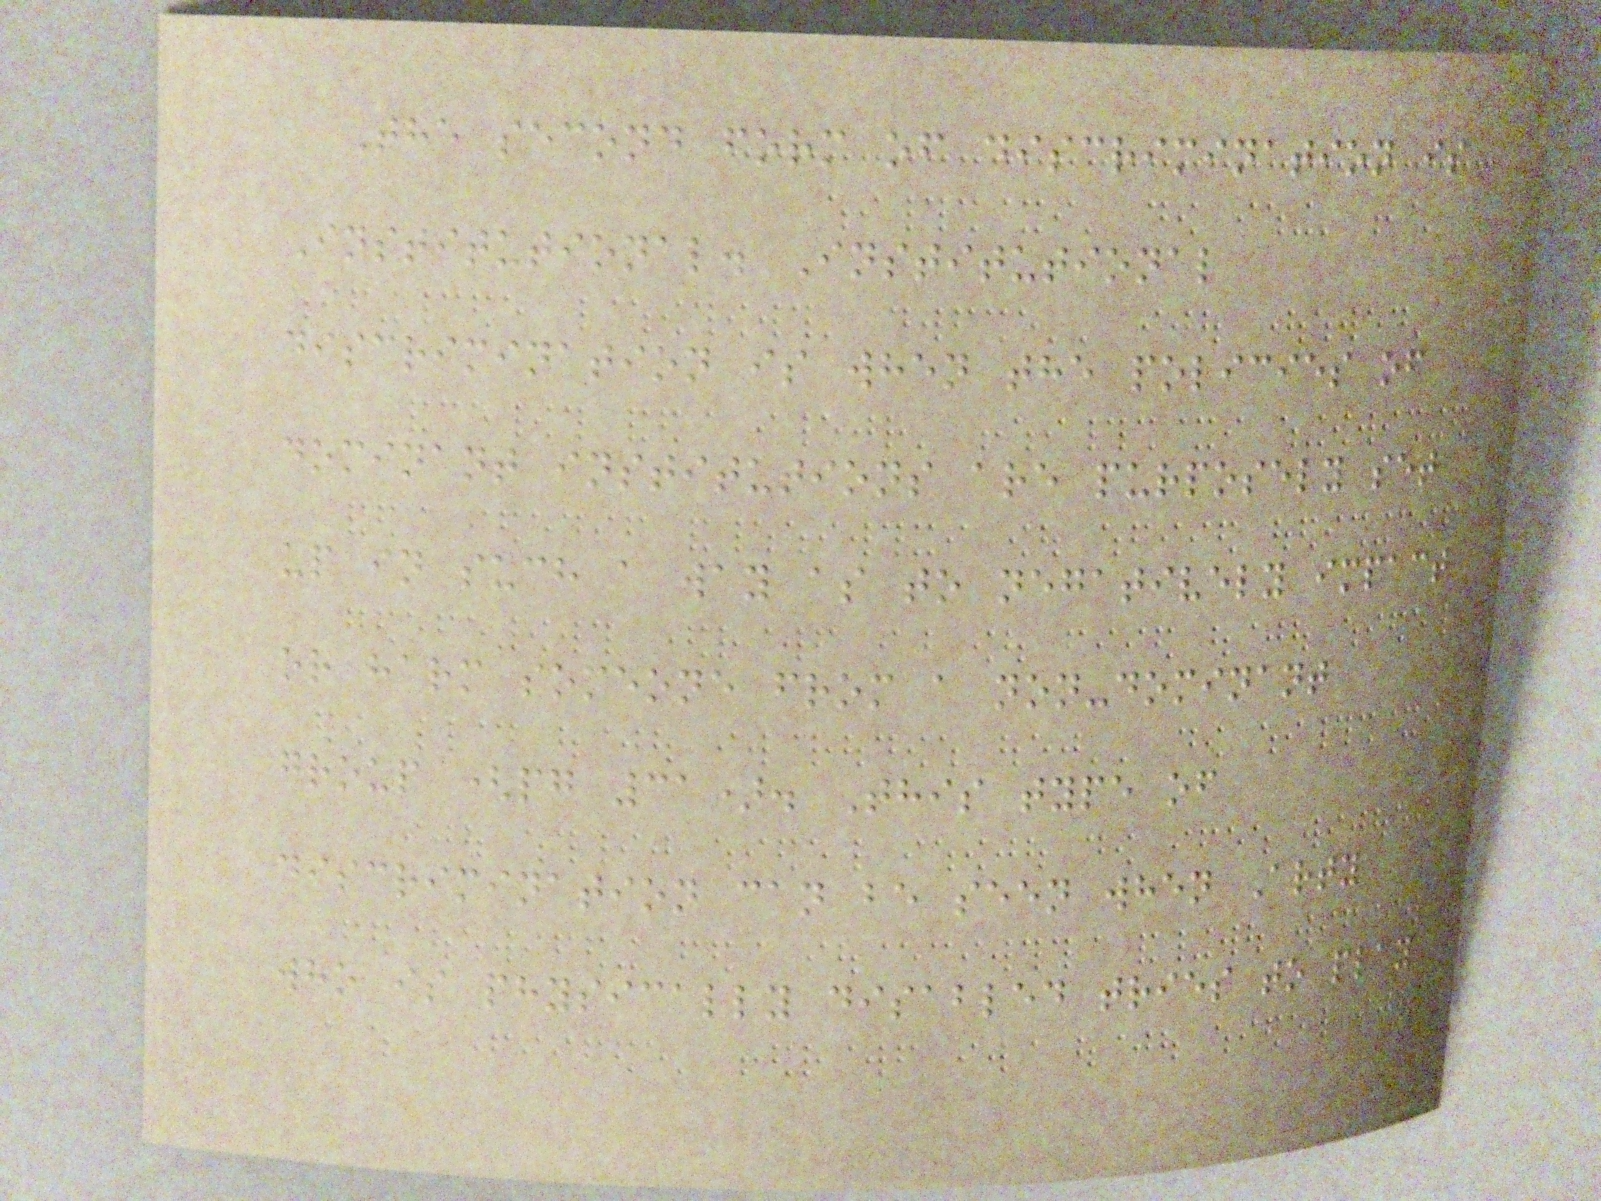The second form of discrimination is
Institutional. Institutional
discrimination is when the policies of
dominant institutions are purposely set
up in such a way as to negatively impact
or harm someone from a non-dominant
group (pg 31). This type of
discrimination can be seen when Arty
who is physically disabled tries to play
